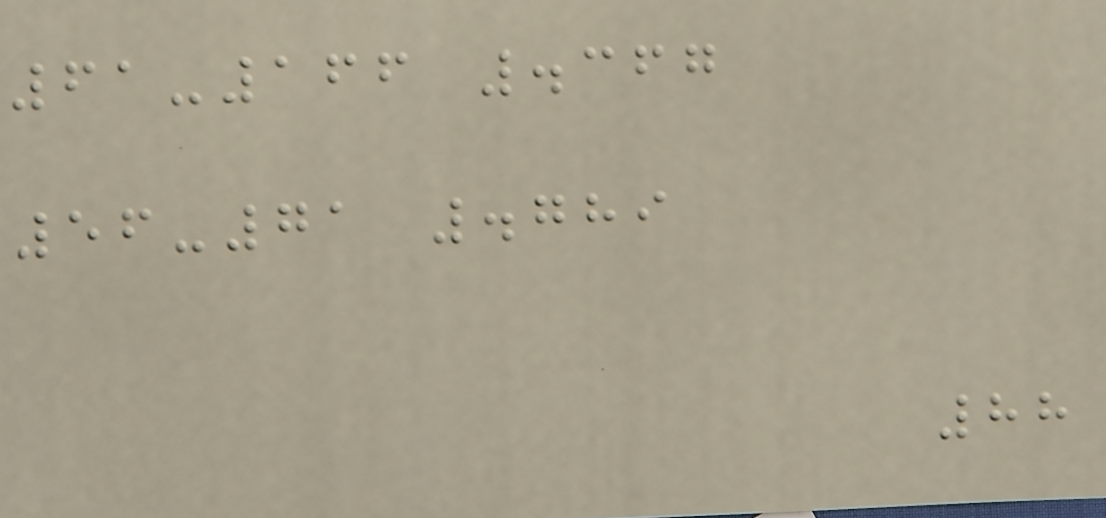61-166 .367
56-71 .789
88
